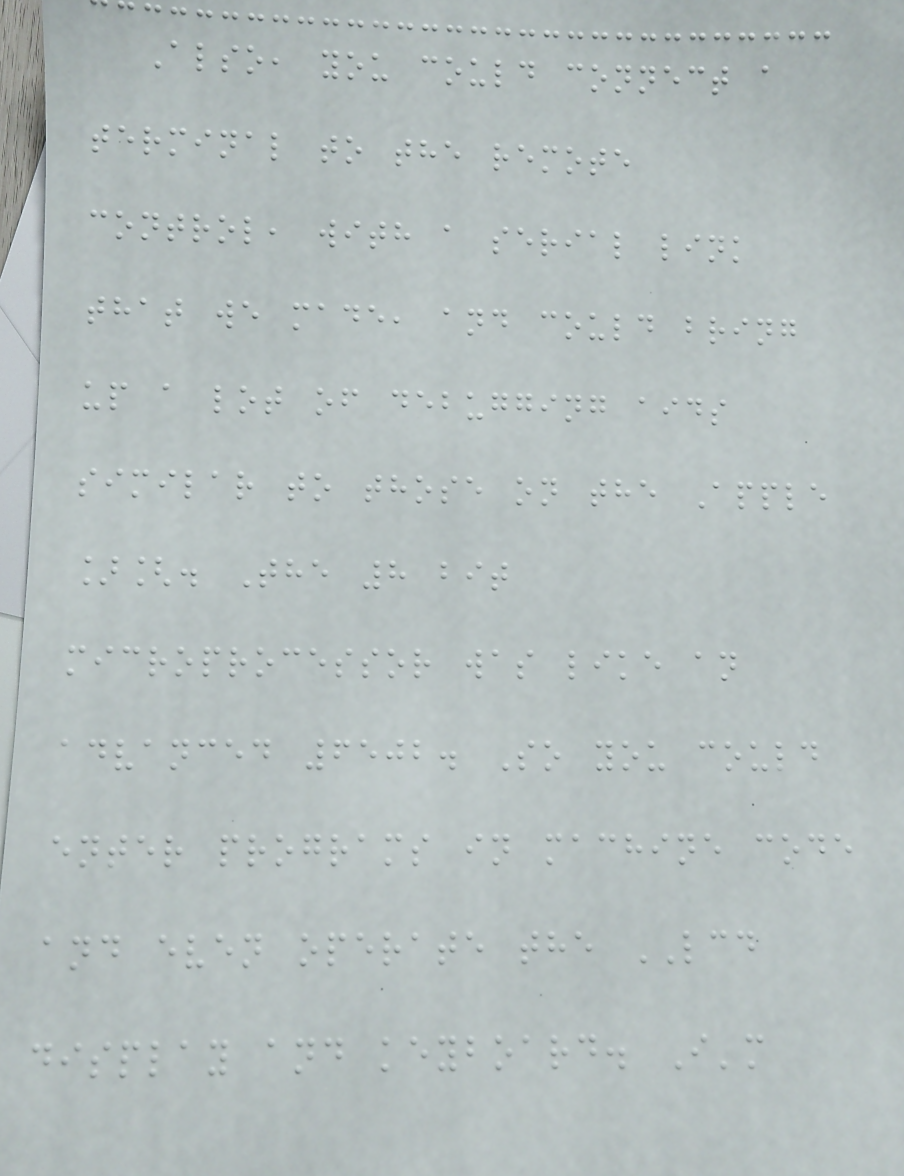Also, you could connect a
terminal to the remote
control, with a serial link
that we made, and could bring
up a lot of debugging aids
similar to those on the Apple
][. The 8 bit
microprocessor was like an
advanced 6502. So you could
enter programs in machine code
and even operate the LCD
display and keyboard. I'm
